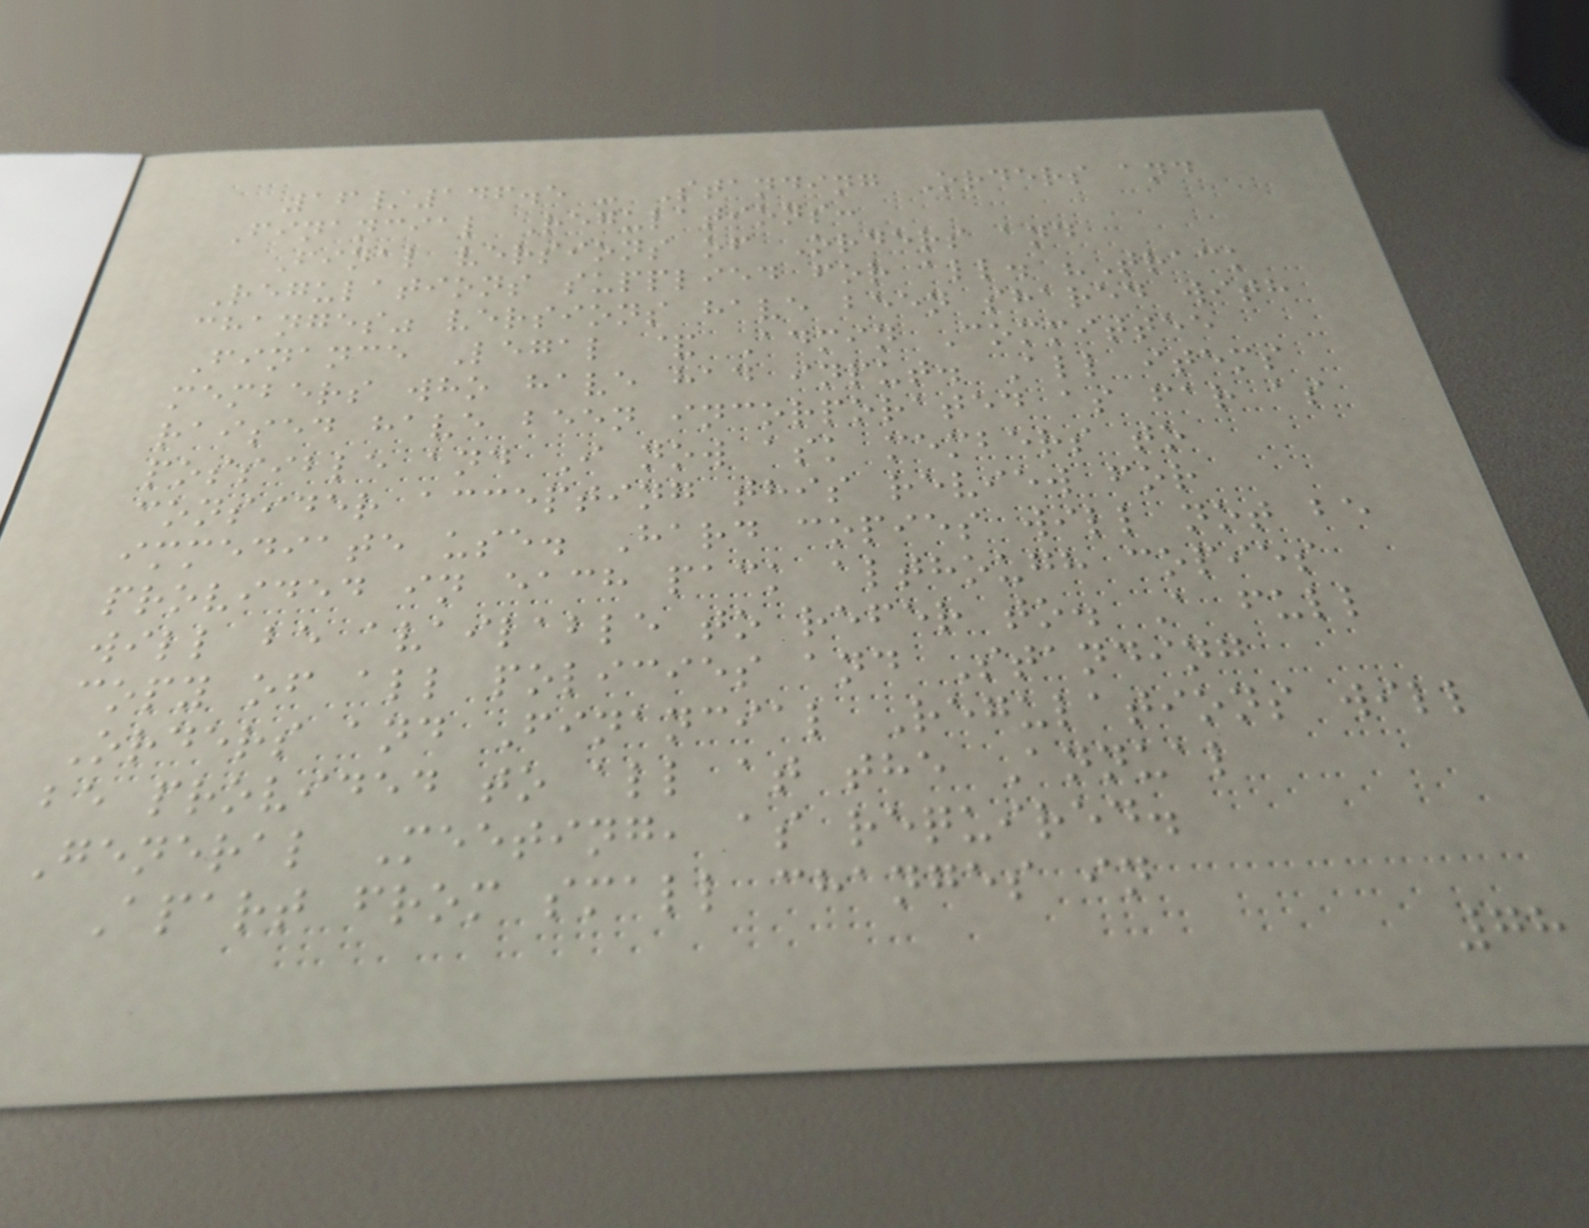16/146.5 - Standing Orders and
Financial Regulations:
Final versions of Orders and
Regulations supplied for all. "Track
changes" versions have been shared with
Finance Legal & Admin Committee
members who have had input. All items
raised have been incorporated as far as
possible and I now ask members to
consider accepting this review for
immediate use. Hard copies will not be
provided in each pack although copies
will be available to refer to. A full
copy of all policies and Standing
Orders and Financial Regulations will
be provided to all at the Annual
General Meeting, as required.
Apart from small changes in
78
